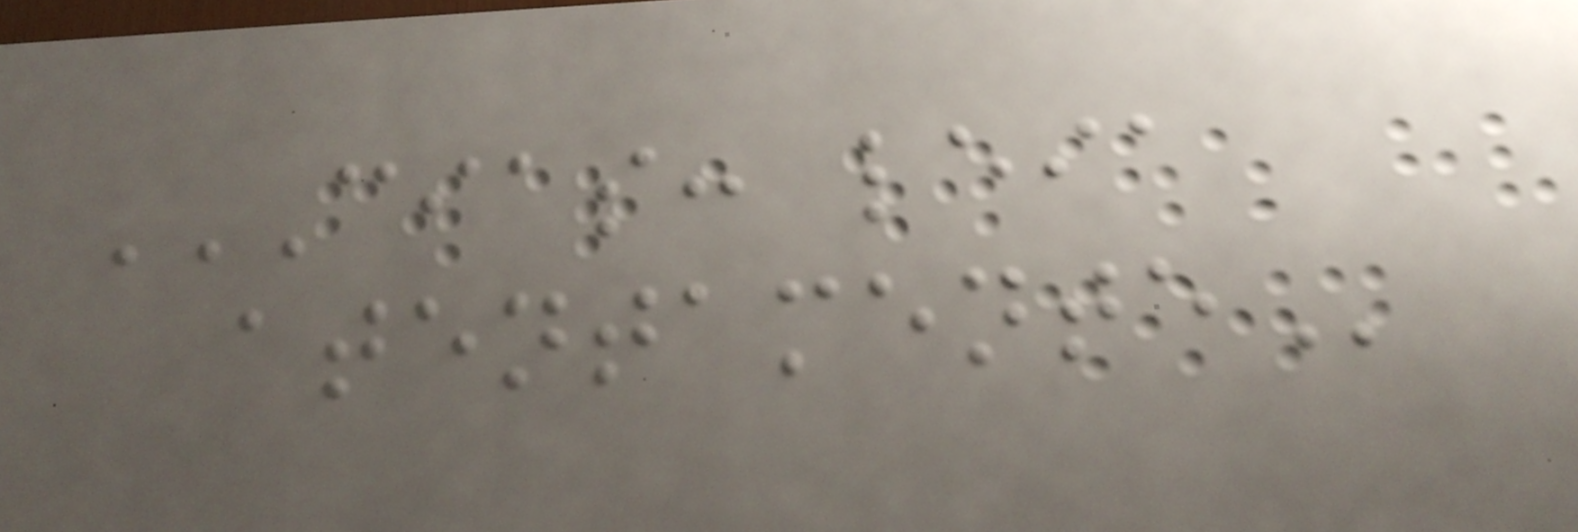CIAS: LEIA
ATENTAMENTE
